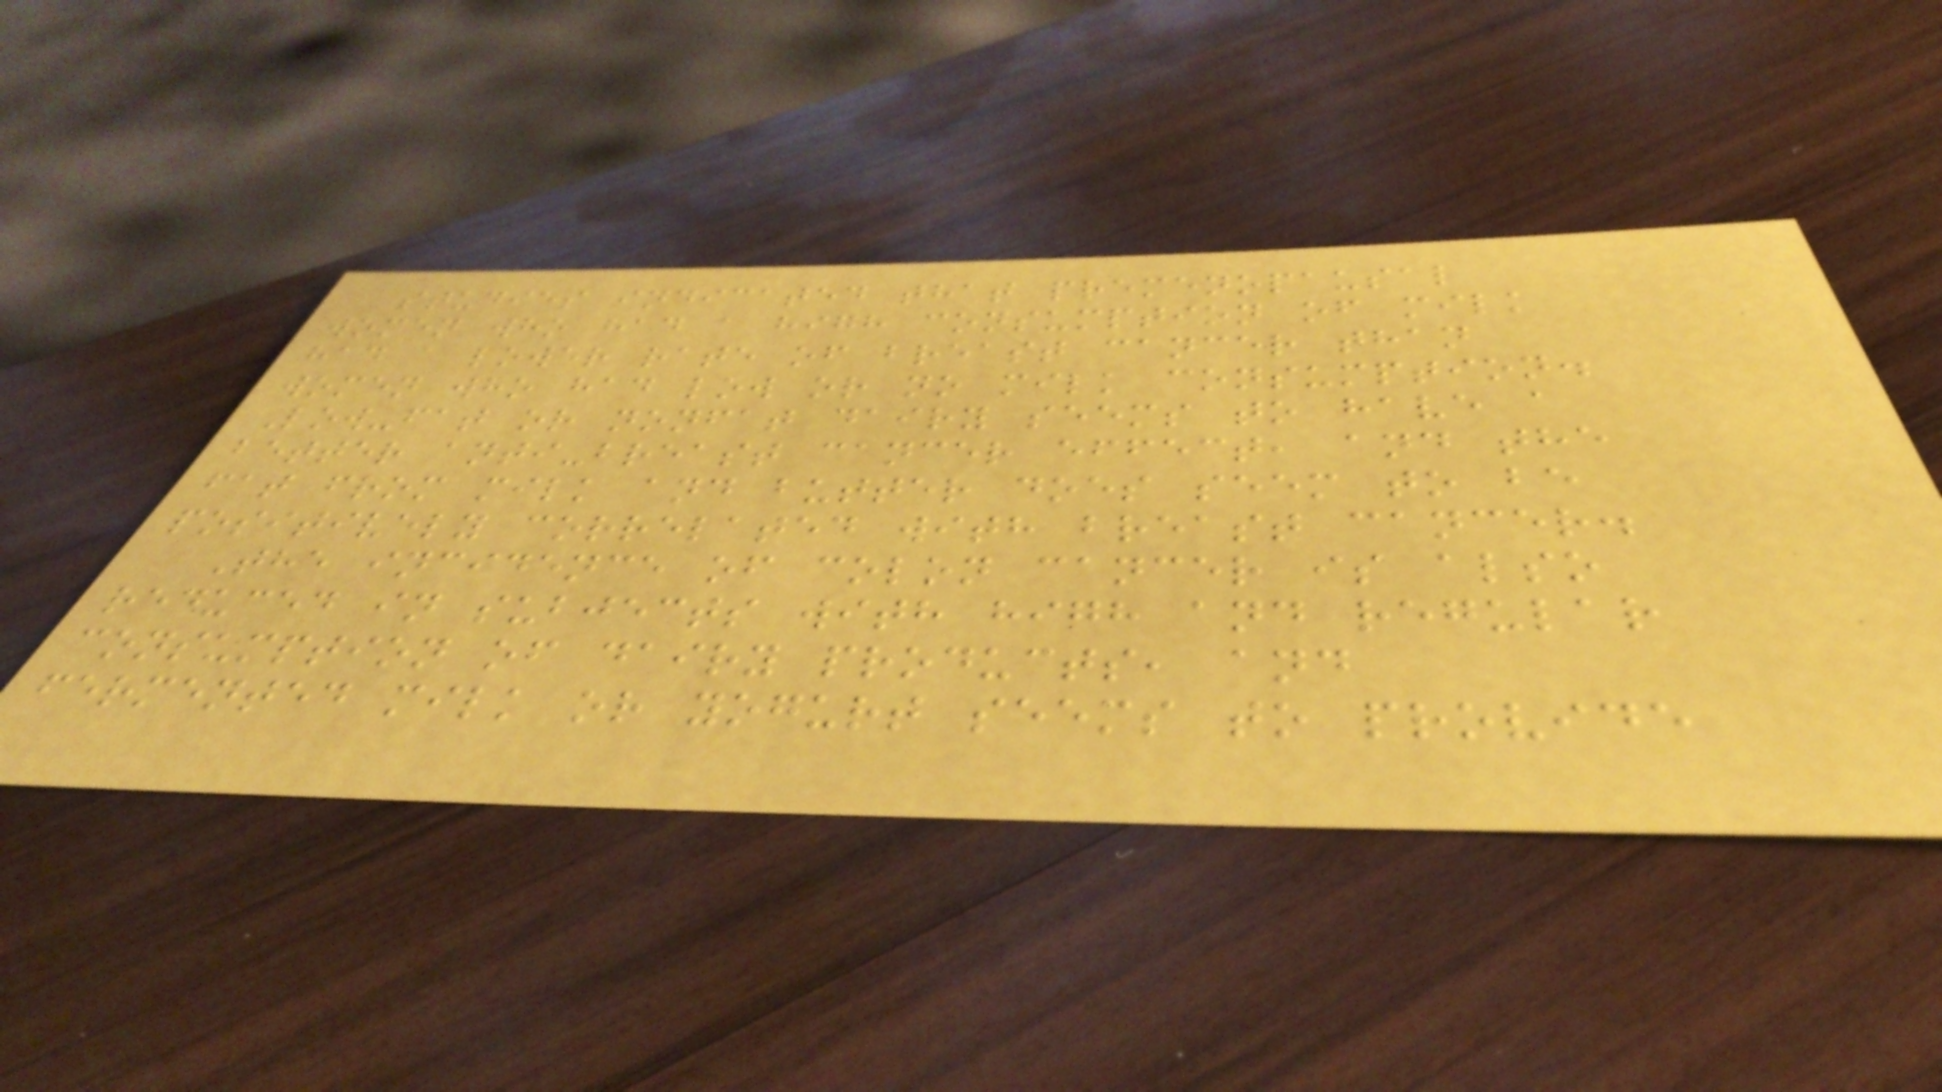studies indicated that premenopausal
women who had a high consumption of milk
had a lower rate of breast cancer than
women who had low or no milk consumption.
Low-fat or nonfat dairy seems to have a
better anti-breast cancer effect, and the
fat from milk and butter does seem to be
positively correlated with breast cancer.
The incidence of colon cancer is also
reduced in subjects with high and regular
consumption of dairy products, and
fermented milk or yogurt seems to provide
